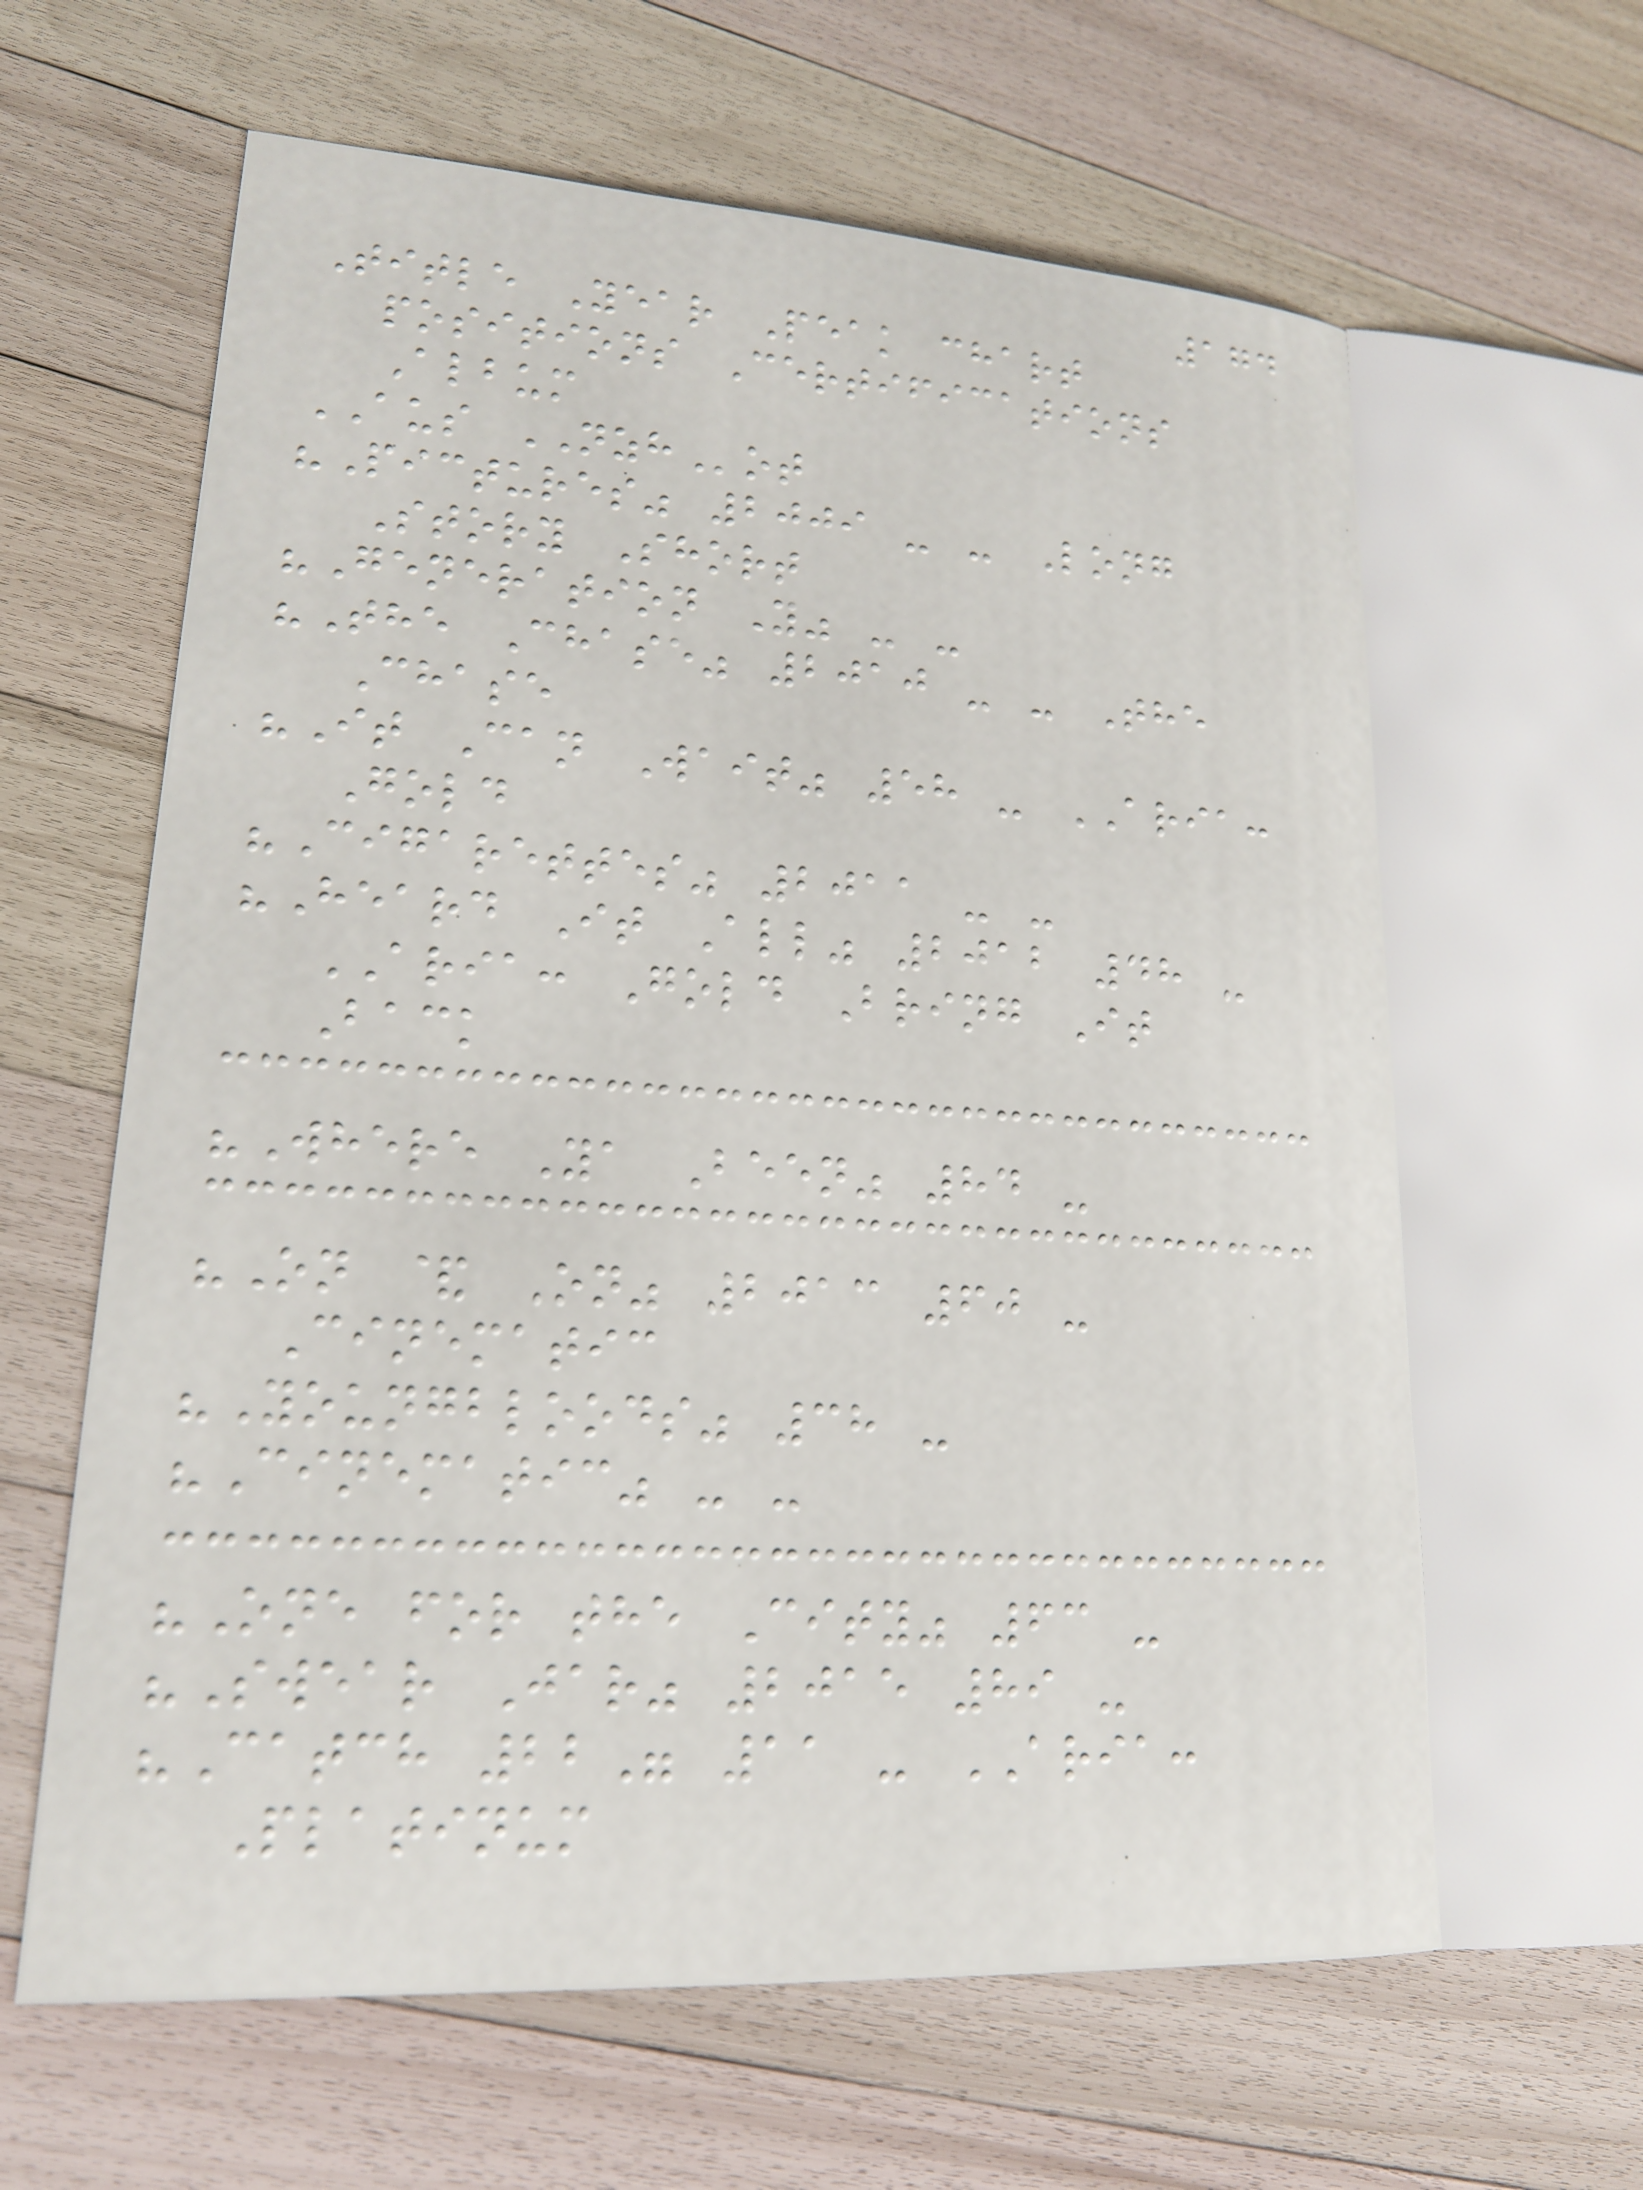174
Title Year Peak chart
positions Certifications
Album
AUS NZHot
"Pictures" 2009 - - Long
Story Short
"Generation Y" - -
"The Chase" 2010 - - The
Chase
"It Can Wait" 58 - ARIA:
Gold
"Cigarettes" 2011 - -
"Heard It All" 2012 48 -
ARIA: Gold Bring It
Back
"Where Ya Been" 84 -
"On & On" 2013 60 -
Cinematic
"Youngbloods" 38 -
"Cinematic" - -
"One for the City" 63 -
"Swear Jar" 2015 89 -
"Catch 22" 11 - ARIA:
Platinum
